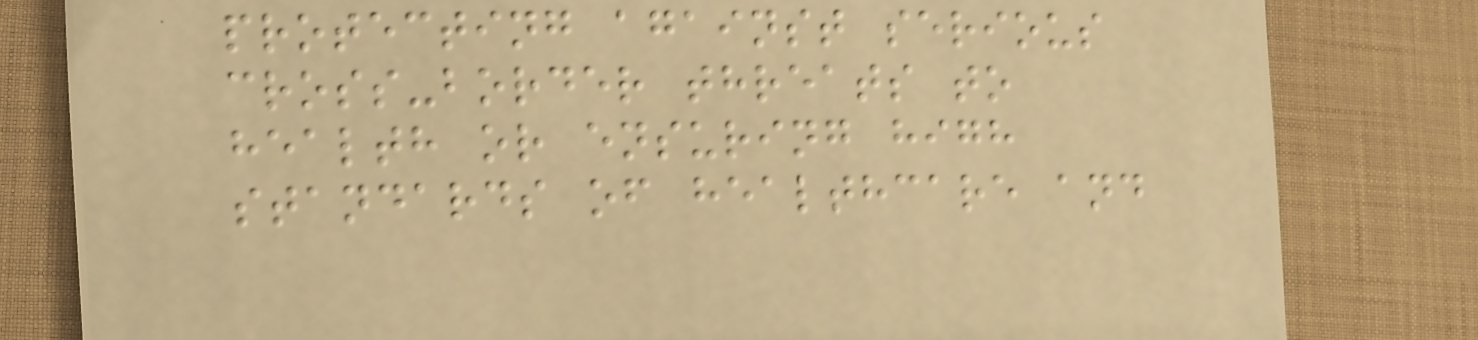protecting against serious
cross-border threats to
health or ensuring high
standards of healthcare and
